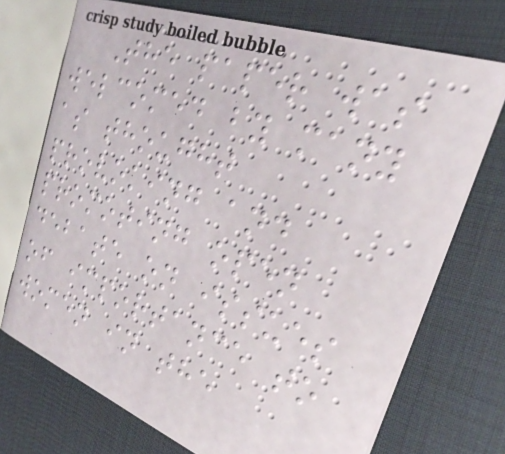The paper was
welcomed by many
as thought
provoking and
promoting open
debate on issues
of importance to
women in the
